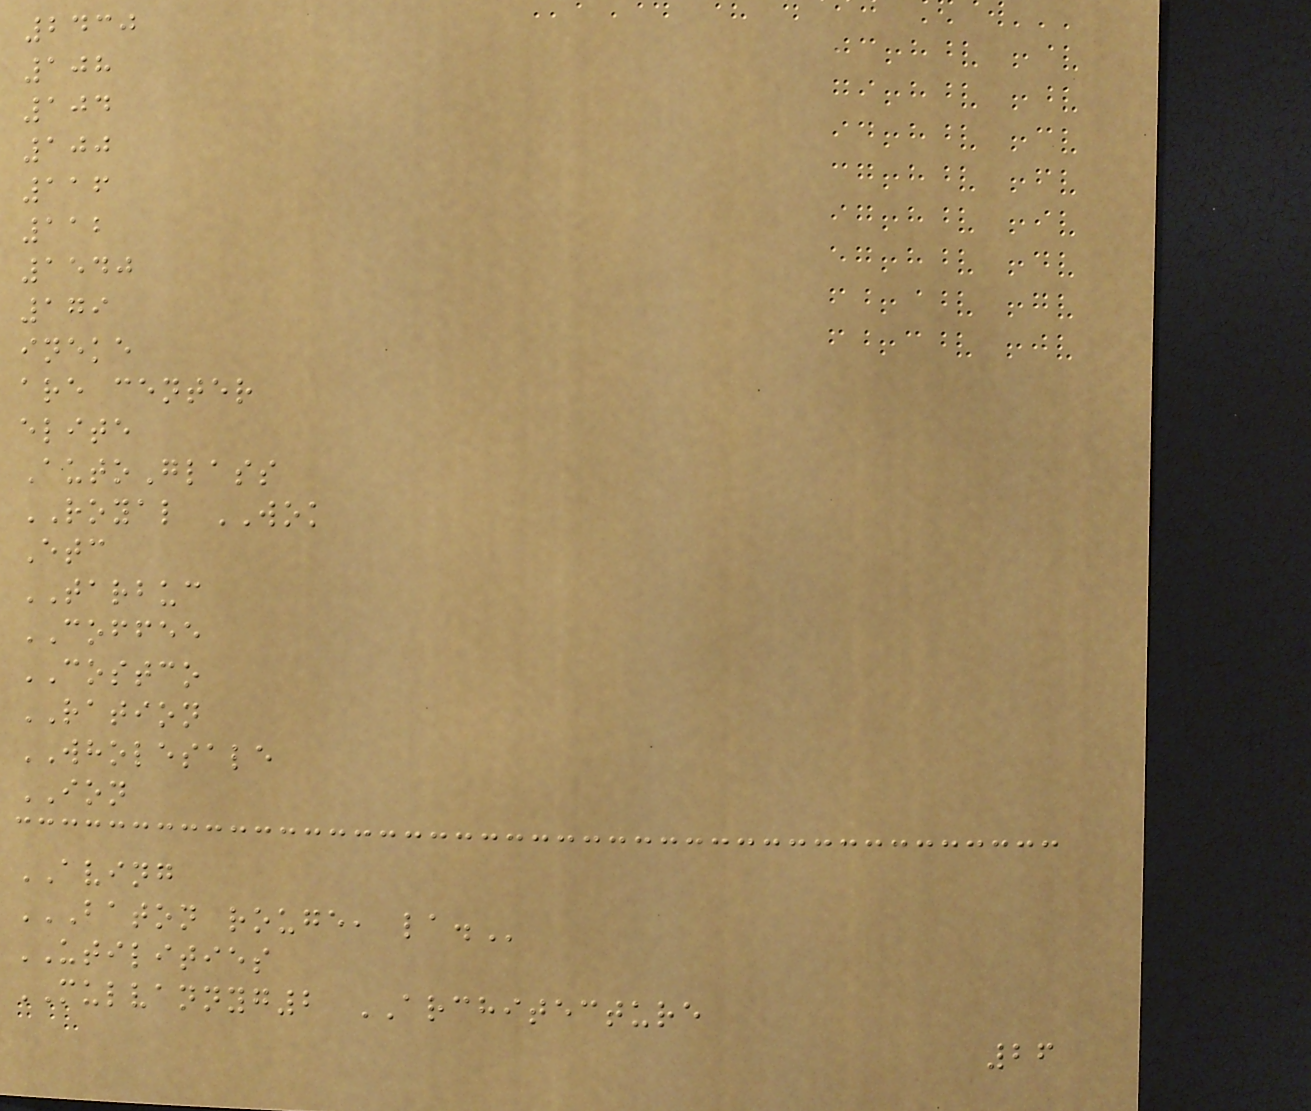2430
108
104
100
116
112
1540
179
ineke
are center
elite
AutoGlass
ROYAL WOK
Etc
TARBUC
COFFEE
COSTCO
RATION
WHOLESALE
ION
AVING
BATON ROUGE, LA.
UTILITIES
MULVANNYG2 ARCHITECTURE
26
